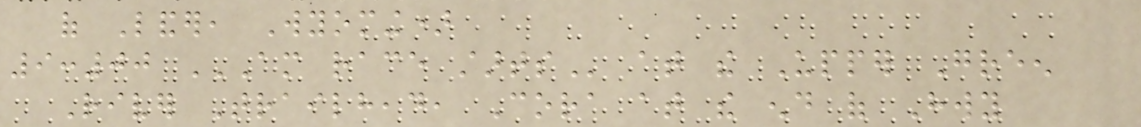of Lander, Wyoming)
9:00 AM RACE STARTS at the Upper Green
River Trailhead, Cora at the end of Hwy
